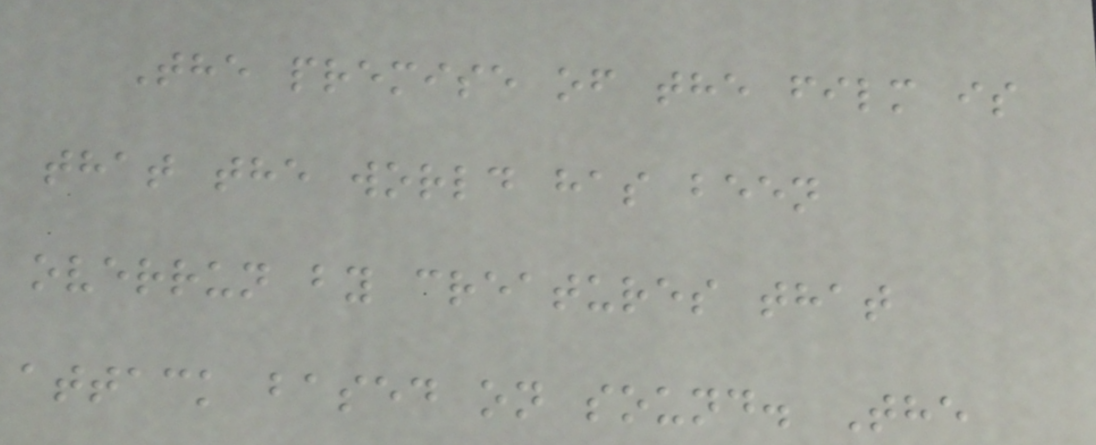The premise of the film is
that the world has been
overrun by creatures that
attack based on sound. The
